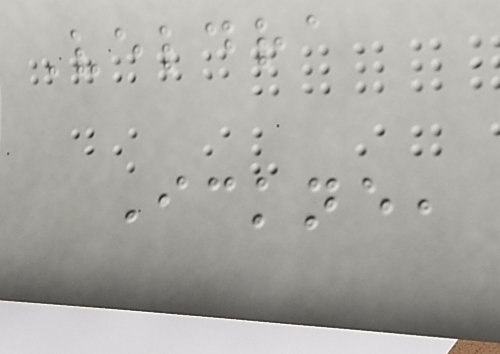Veldra
Ickne,
